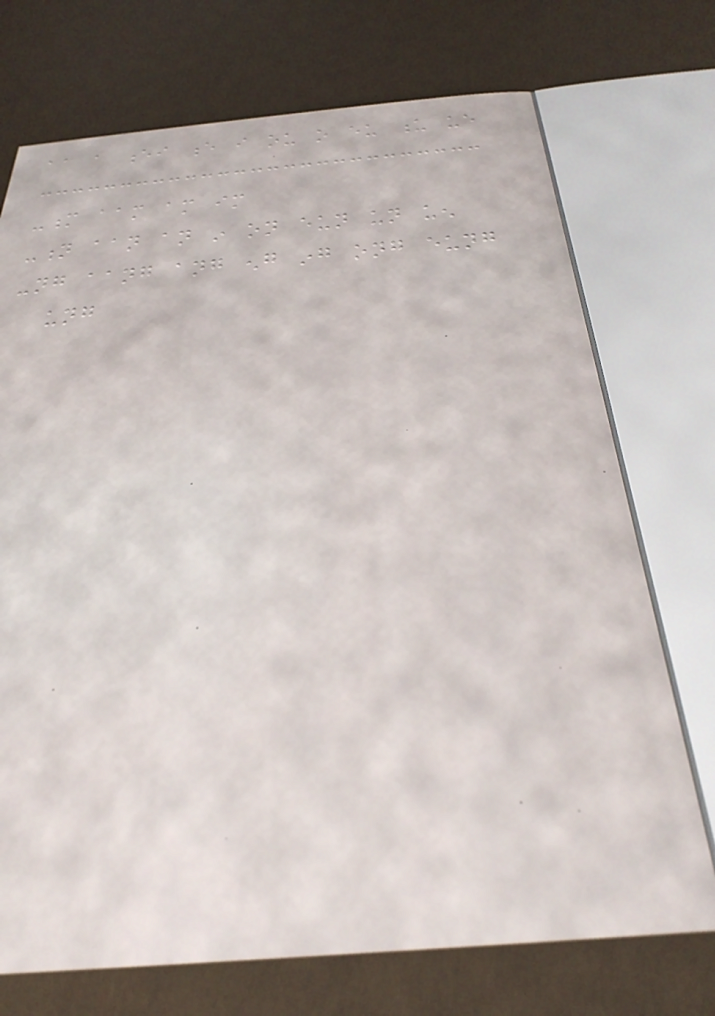aa a ei e i ou o eu u ue
-m aam am im
-n aan an in on eun un uen
-ng aang ang eng ing ong eung
ung
